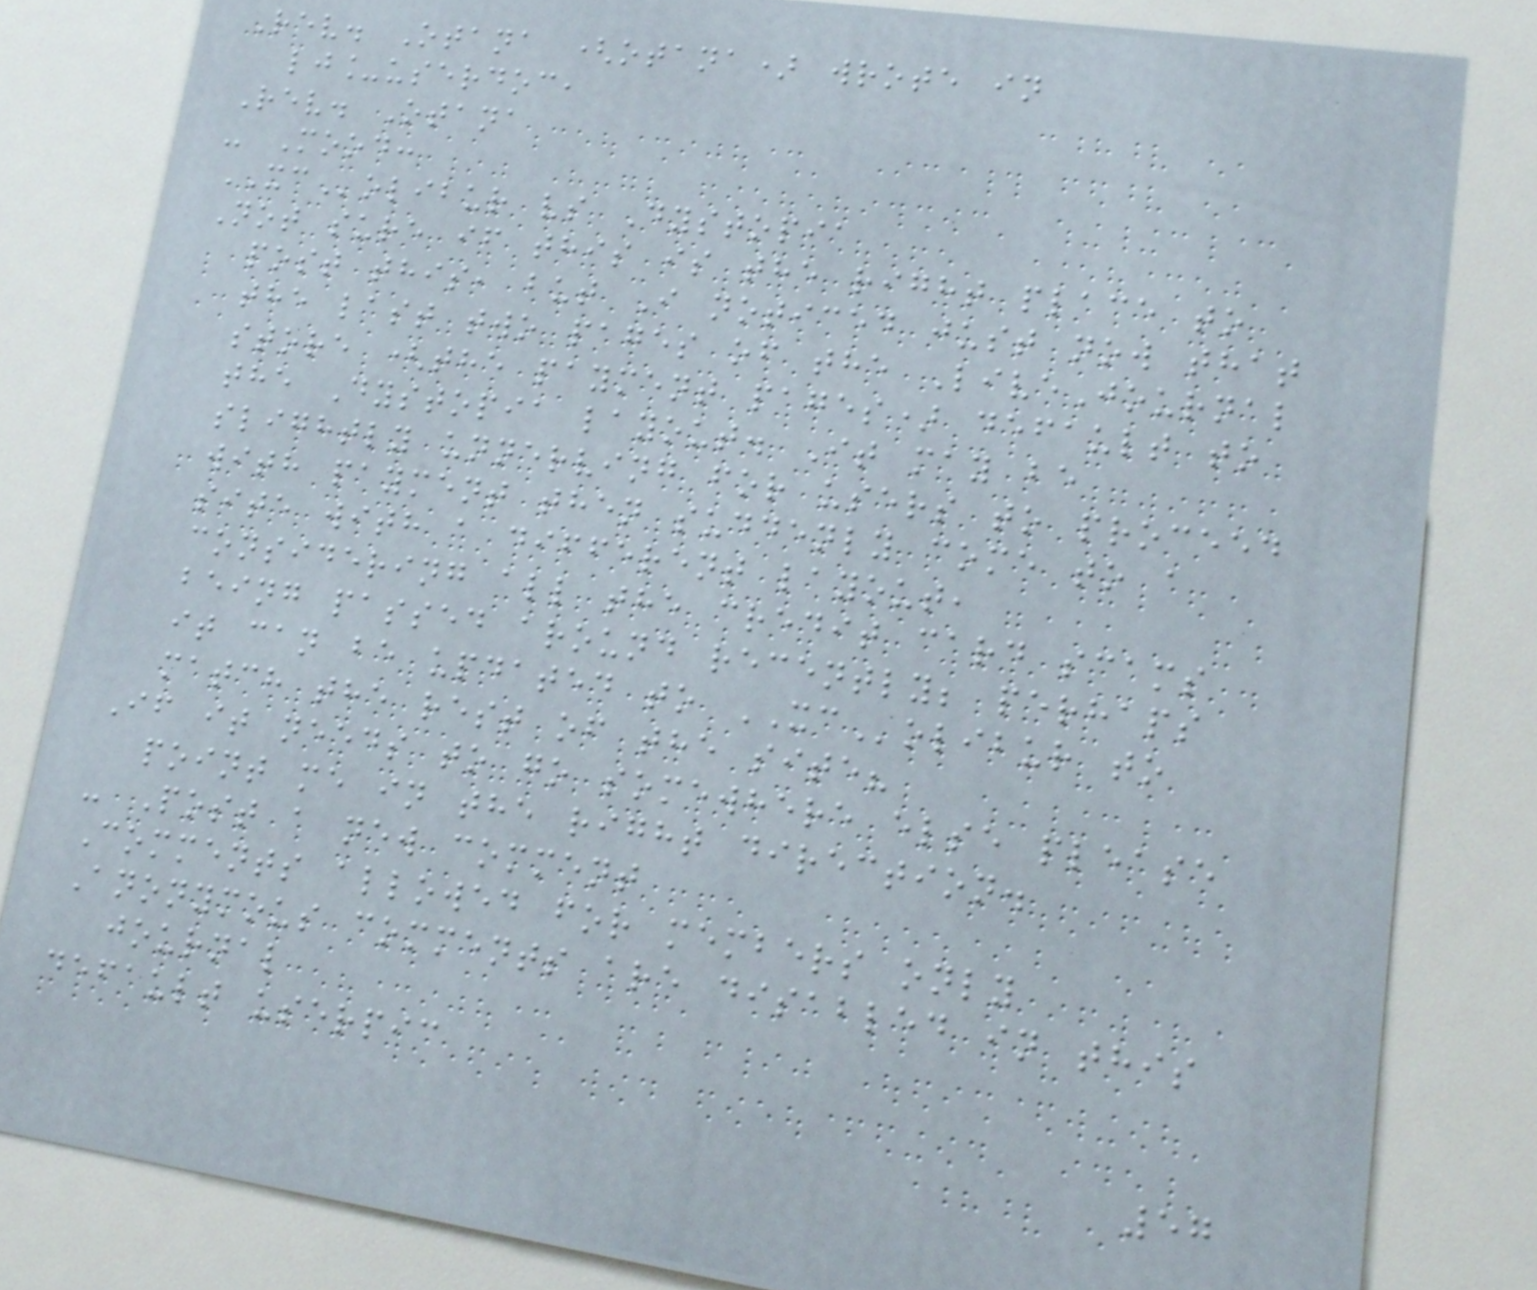Rev. Otana (otana) wrote in
lj_userdoc,
Rev. Otana
- Mood:
XColibur vs Dystopia
Not sure if this is the right place to
post this, but I noticed just now that
the last two pages of the LiveJournal
store (the payment pages) default to
the Dystopia layout. It may be
slightly unnerving for users to proceed
with payment then suddenly come to a
site with a different layout,
considering all the credit card scams
being passed around recently; perhaps
it can be updated to XColibur to
match the rest of the site?
If it needs to go somewhere else please
point me in the right direction.
- Post a new comment
Comments allowed for members only
Anonymous comments are disabled in this
journal
default userpic
57
